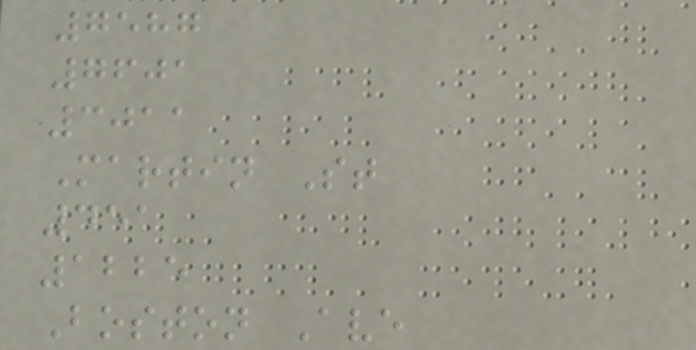7587
7601
3011
Martin St
451
1225
Boston Ave
